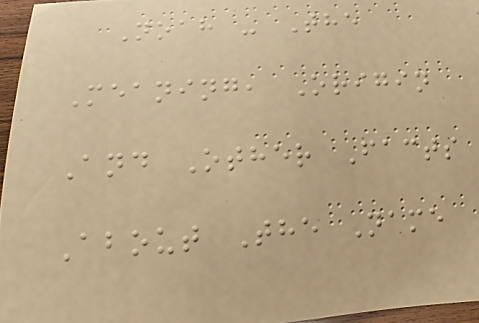Noah - The
Meaning, Origin
And Other Facts
About The Name
